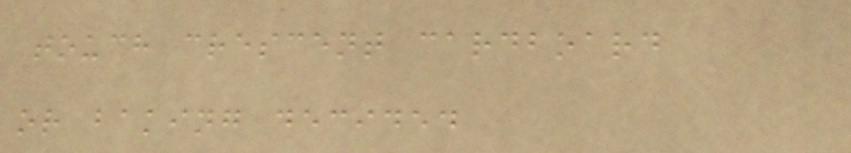touch crescent cardboard
or baking decided
